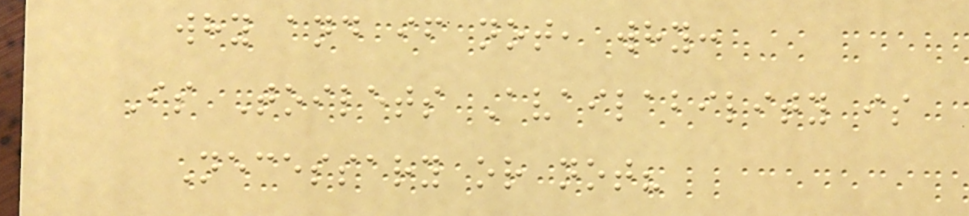why and if not, why:
Is Toilets Availability is
Necessary or not?
